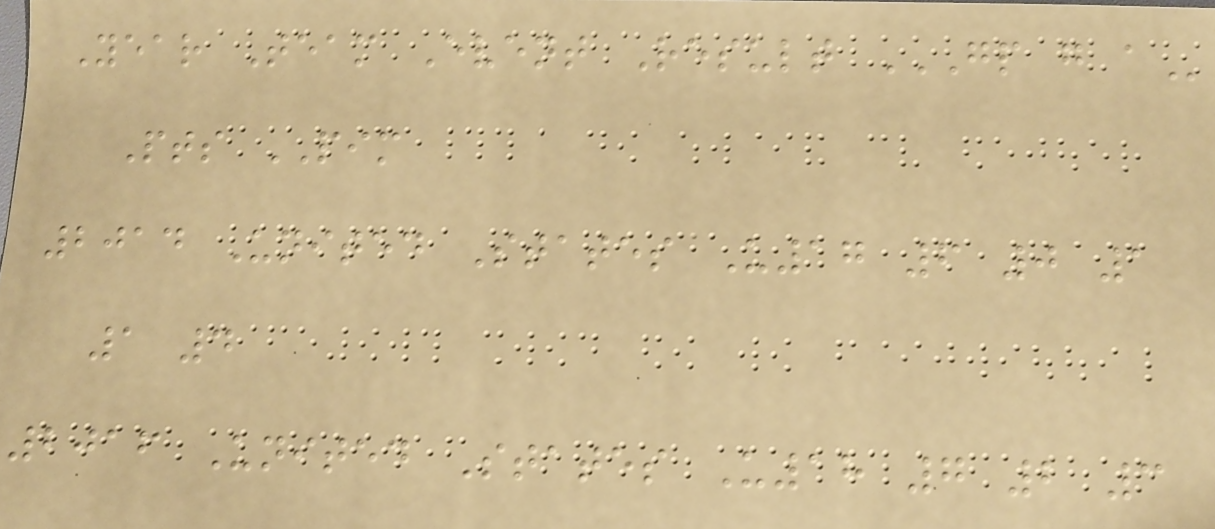Year Team Event Result GP G A
Pts PIM
2014 United States U17 6 0 1
1 4
2016 United States U18 7 2 3
